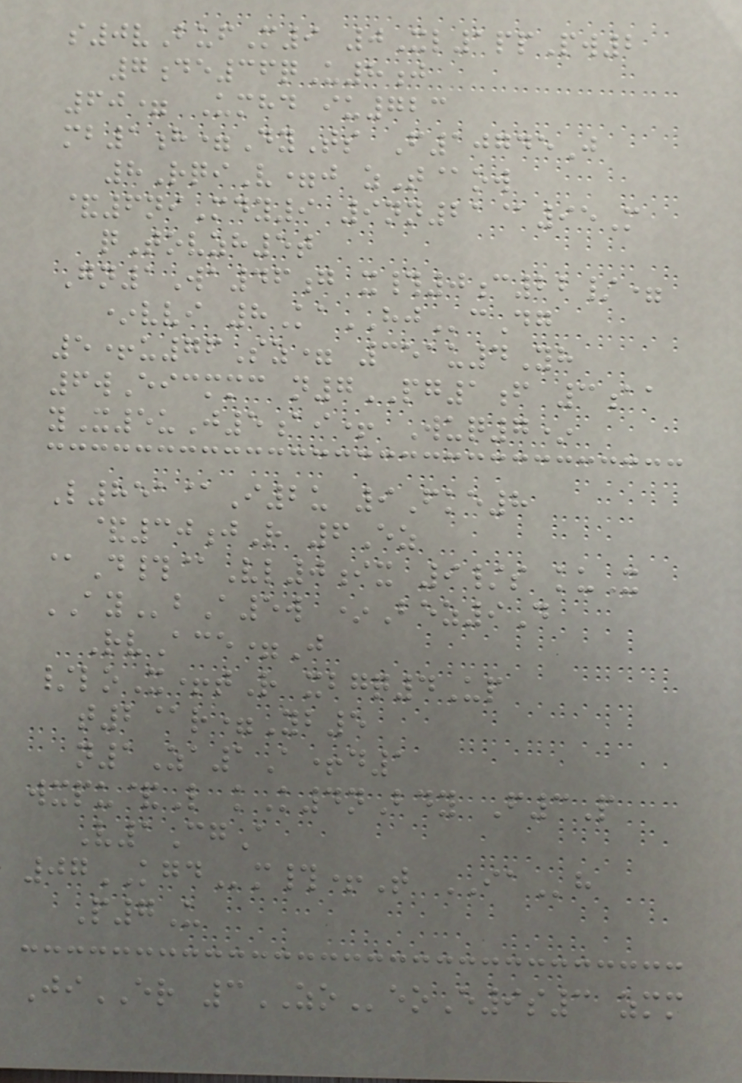s0vBufM9 0Xl1ppPw2
7de36qU8j
60= Umhd iu723
mb1h=DyTs F10745J
8RqiV=j zT@ow
&6niMdy9 9nn21@95M
qTovzh5t
Gn1Wa46g x#0c22/=
*vvi 8KaHJcDg
5+u76Sz= 351u4Yh
6wEicmmc n7PG1f 3aa
yX5uJ5ai+ Wuq7*
L851@I2u 9Fke8
&30jR 6Ez
@D#@Vl0ix 9/s kuX
AYbA5w *Bez9D
RvAce=J
/loX+tR xbgq4Up
t2@r=Yb5
n1Za1A+d1
wxpu&L kK4nBdy F3P
V1CgA
07KGDm#+T IAh
P7U
JiER 3ZOeoE9s3 zmm
